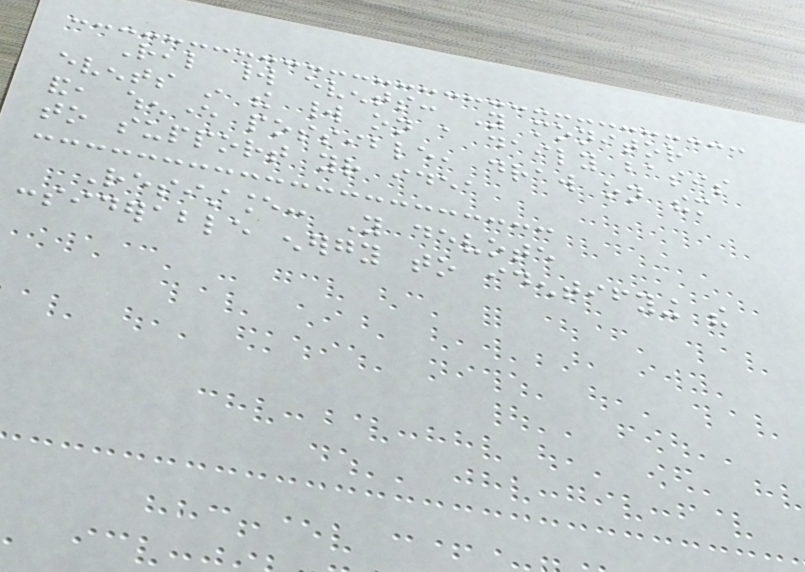Real world events: You monitor
events in the world on a daily basis
and, whenever possible, draw on them
to support your idea
Resistance: You devote
considerable energy to identifying the
